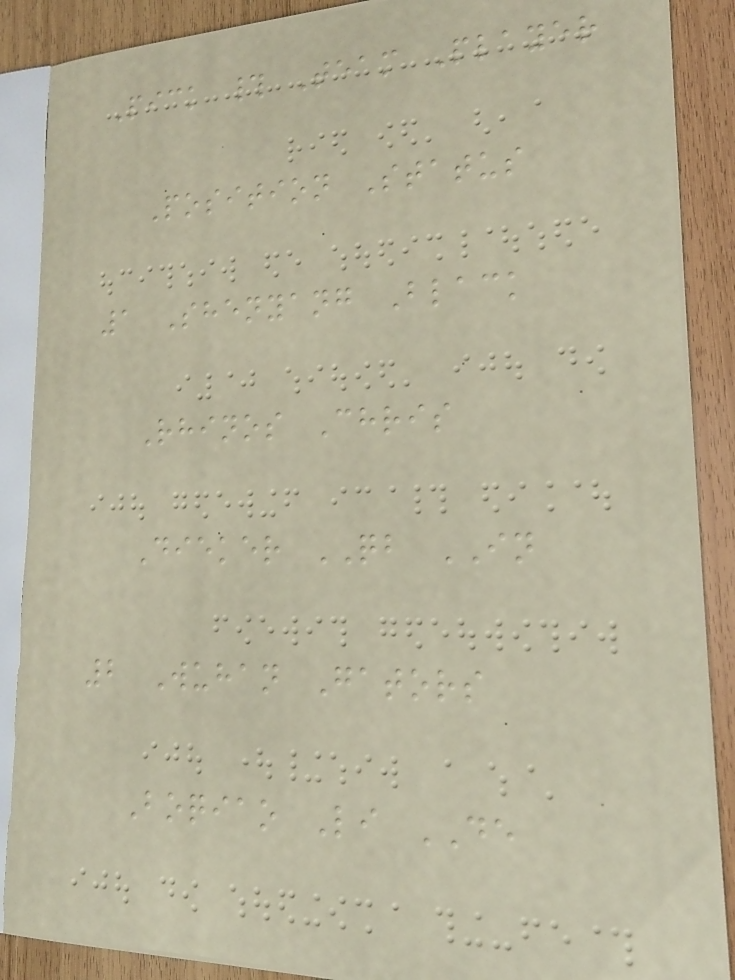Pick # Team Player
Position Status
1 Shenyang Black
Rhinos Chris
Dieker QB IN
2 Wuhan Gators
Boqiao Li DE
